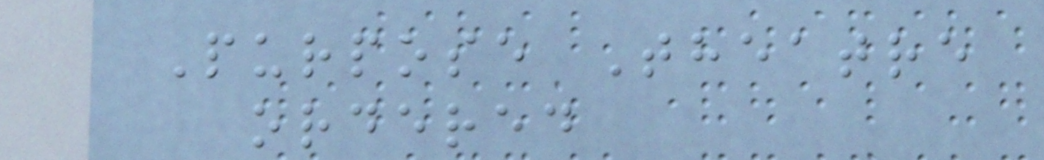Purpose Theatre
ordered
